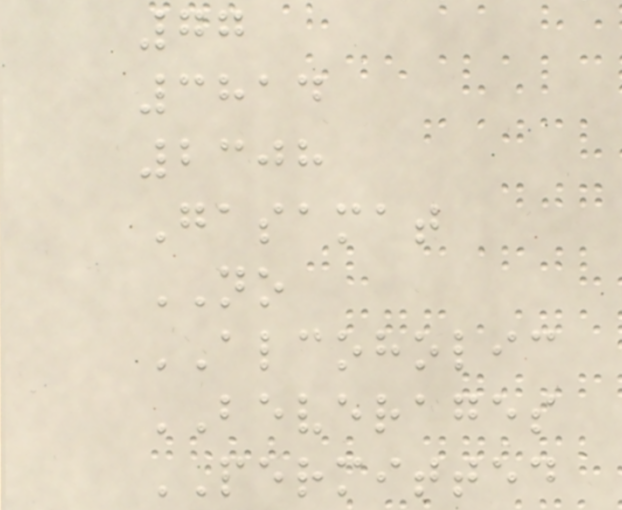77
3814
2308
Gasamat
NO
ALCOHOLIC
BEVERAGES
PERMITTED
